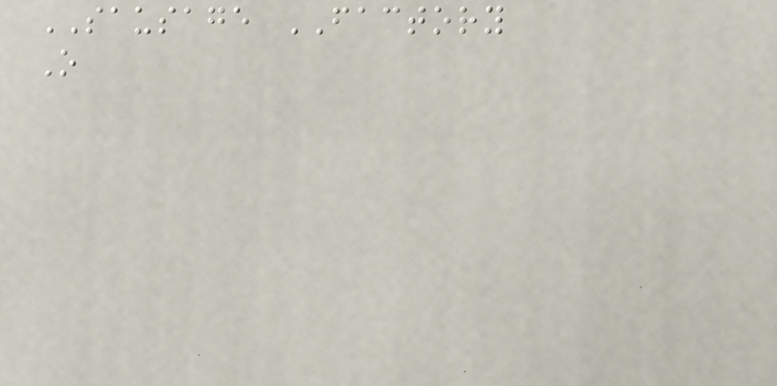SAUSAGE FACTORY
O
